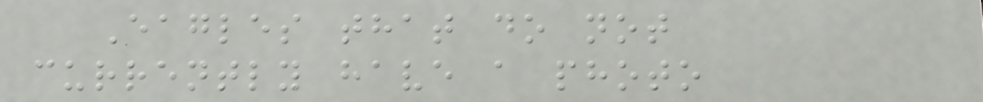Eagles that do not
currently have a photo
